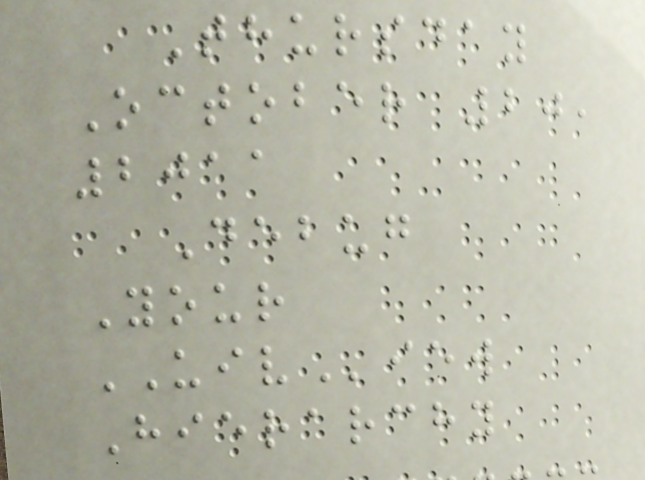Thursday
October 20,
2011
Debug
Your
UIView
Hierarchy
